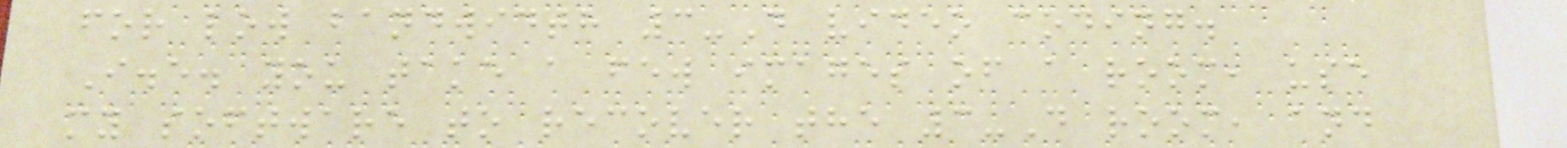for low bandwidth 3-D video coding.
I.e. you take a few images of a room, use
my software to recover the 3-D room, and
